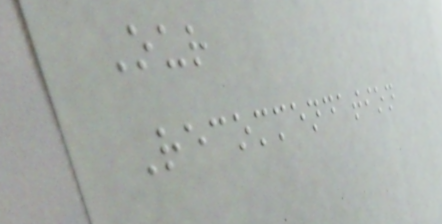Our
Recommendation
